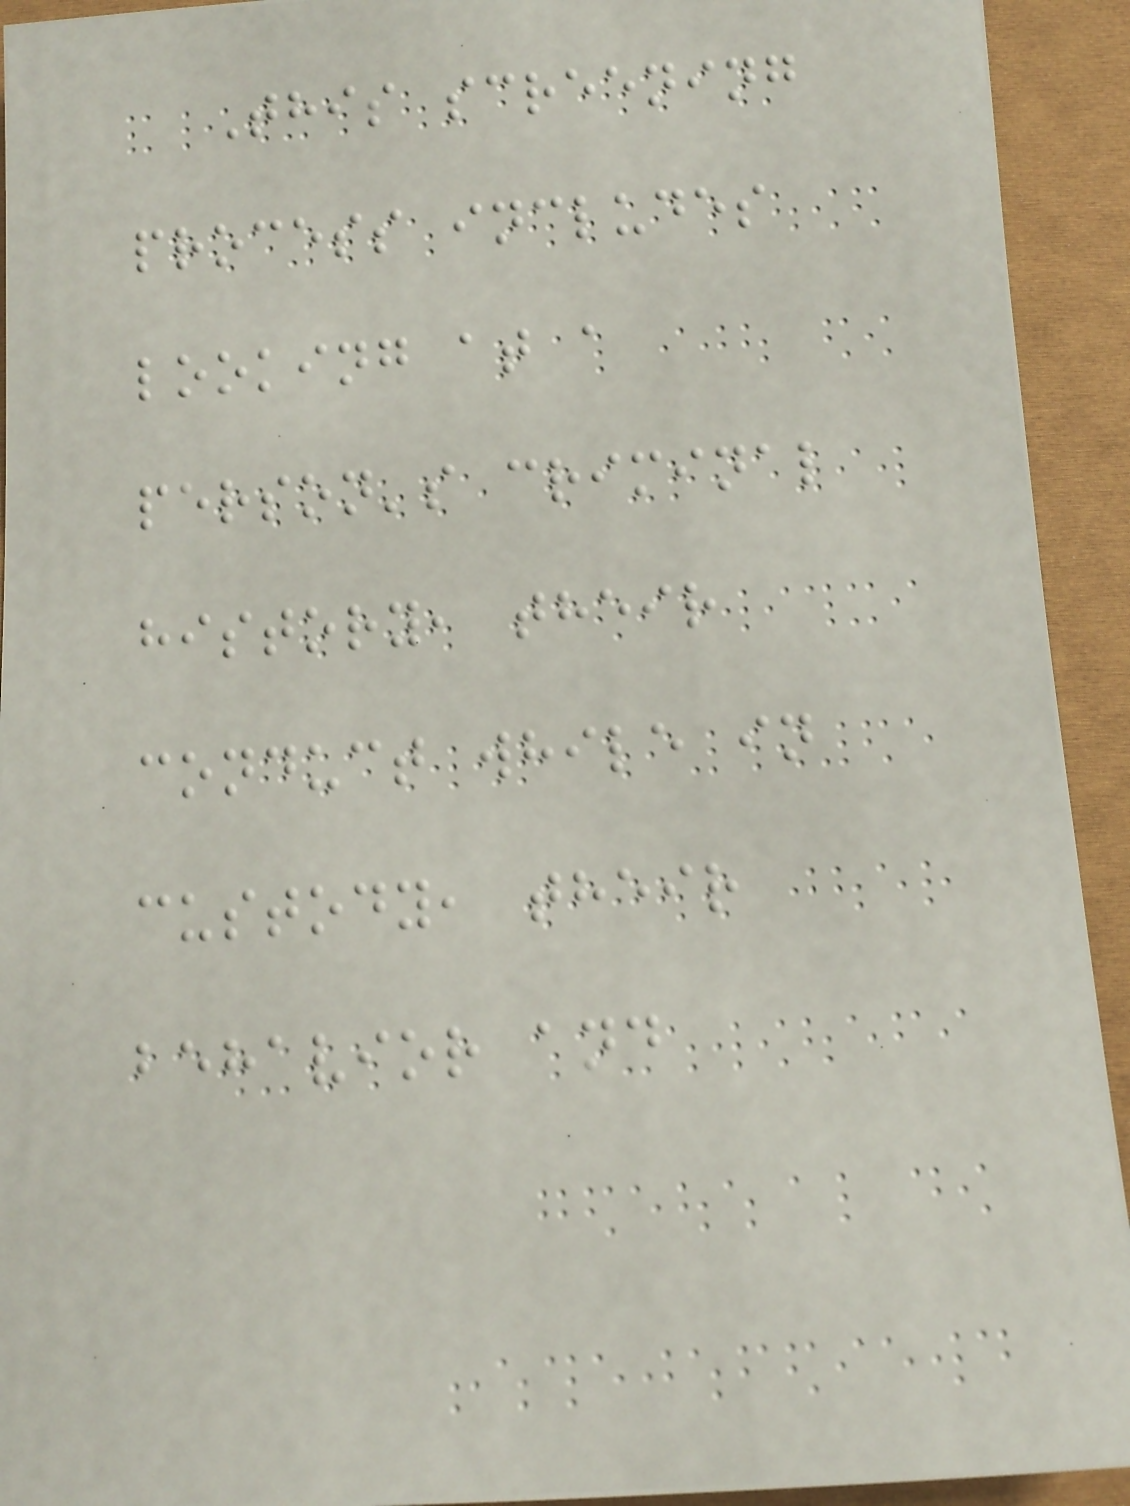This screening
process includes
looking at a
person's criminal
history, their
conduct while in
custody, their
behavior and
